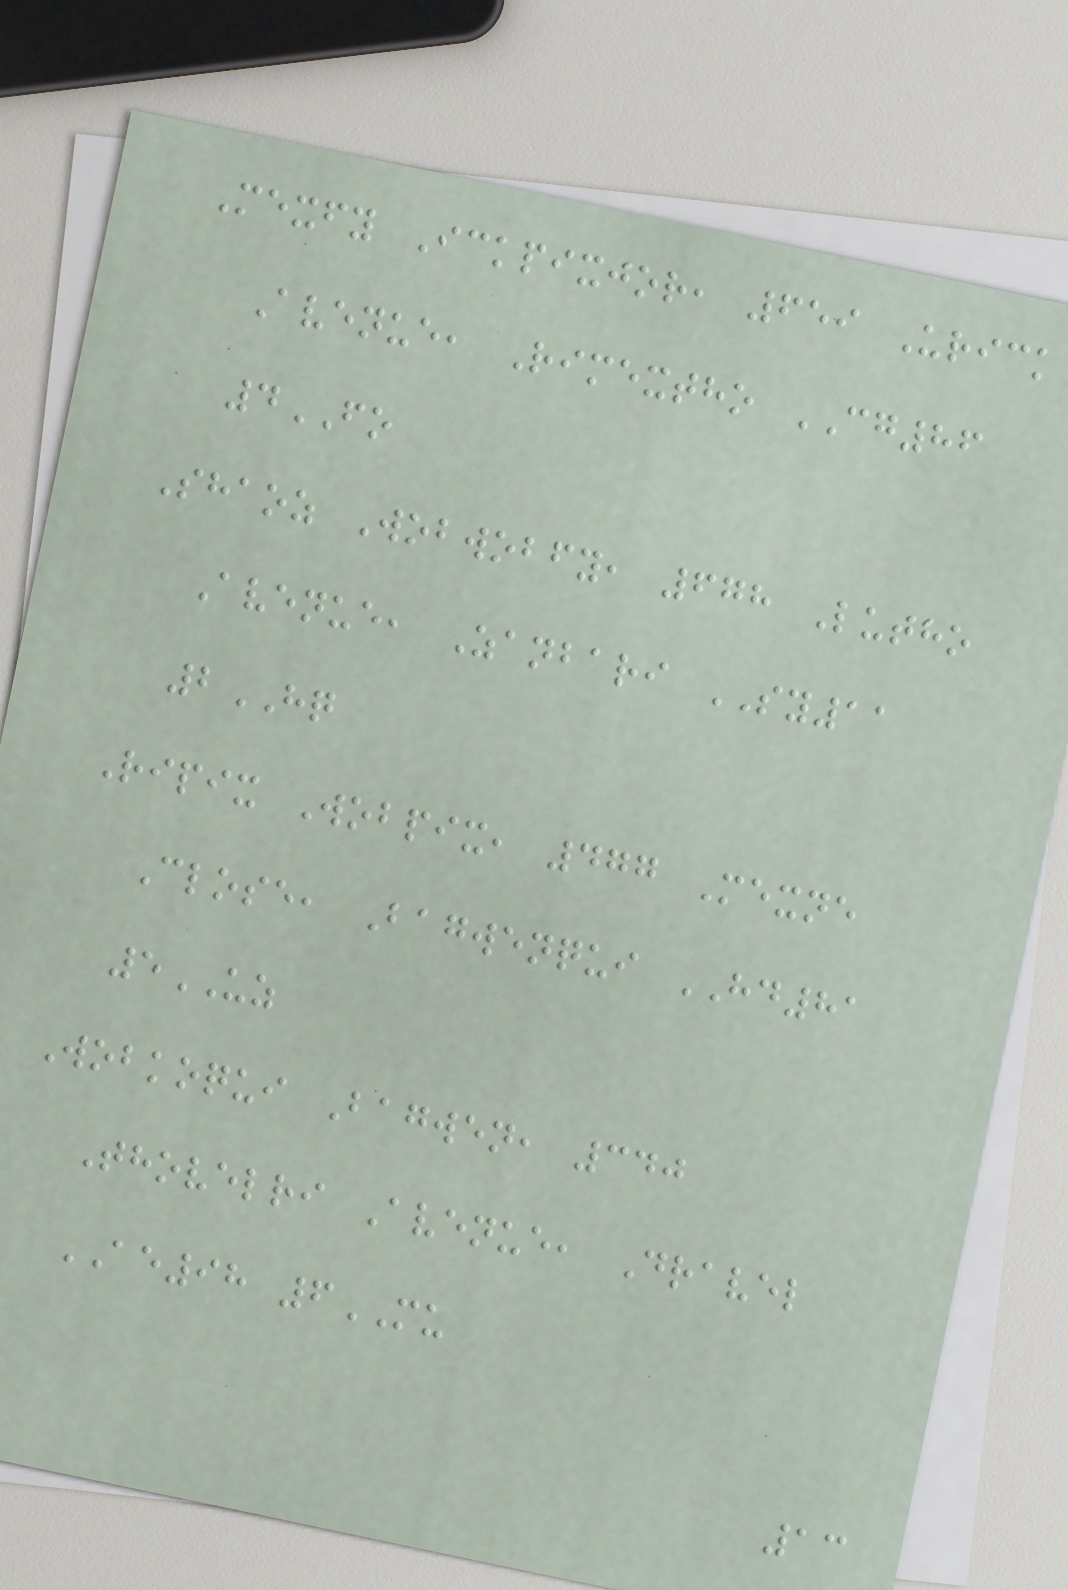Mexfy Ickpixjor, 659 Urick
Avenue, Rimextho CG86
4FO
Shaoz Wobwobfy, 678 Lutho
Avenue, Zanbari SY11
2HQ
Ripix Wobpix, 477 Mexne
Close, Bagwenqui HD81
5UZ
Wobkoqui Bagwen, 340
Thovelri Avenue, Dravel
AE98 6MU
13
